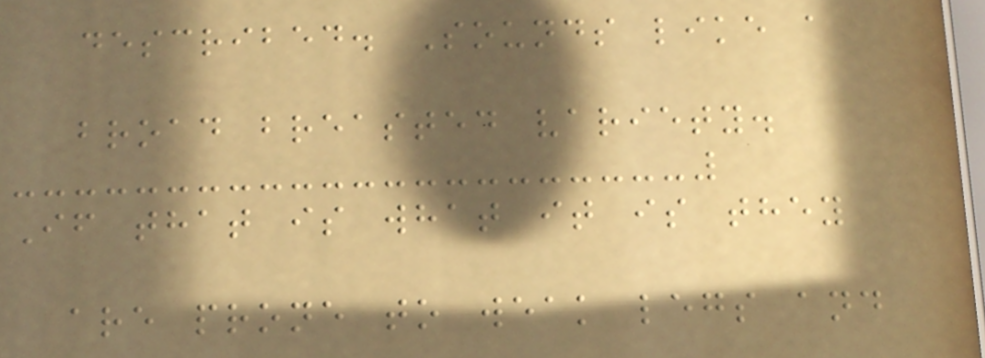described. Sounds like a
broad breasted variety.
If that is what it is they
are prone to weak legs and
